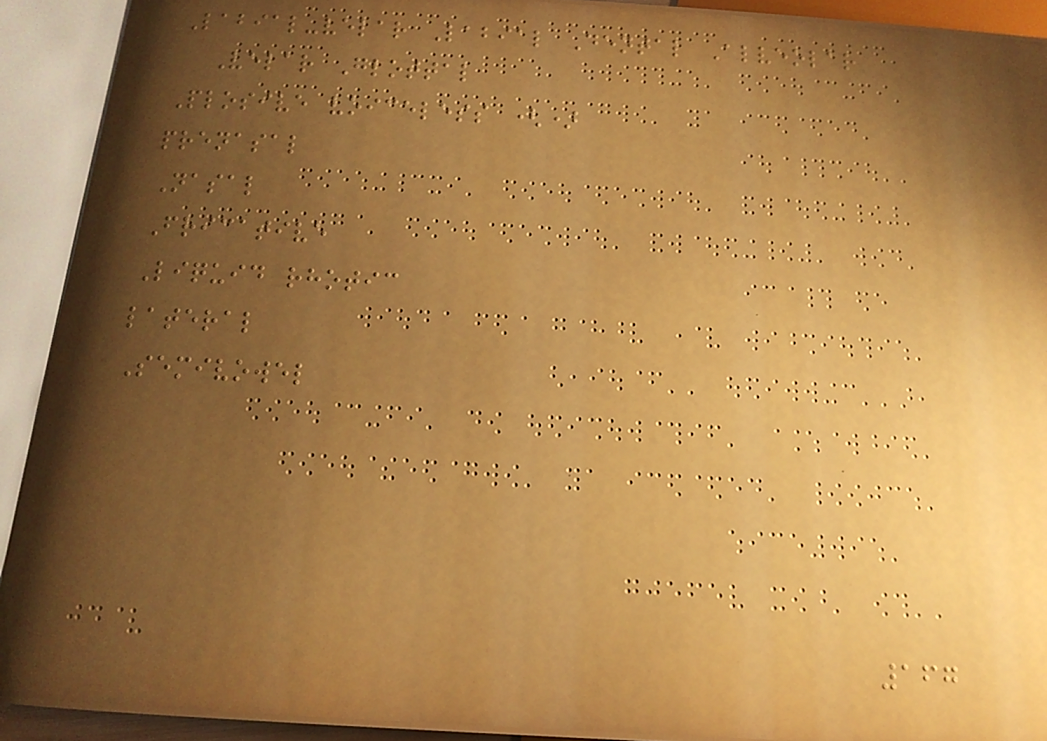Labial-velar Labial Dental Alveolar
Velar Glottal
Plosive voiceless ()
prenasal
Nasal
Fricative
Liquid rhotic
lateral
Semivowel
167
